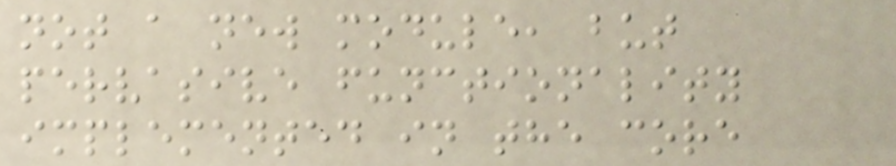not a new module, but
pervasive functionality
implemented in the core
